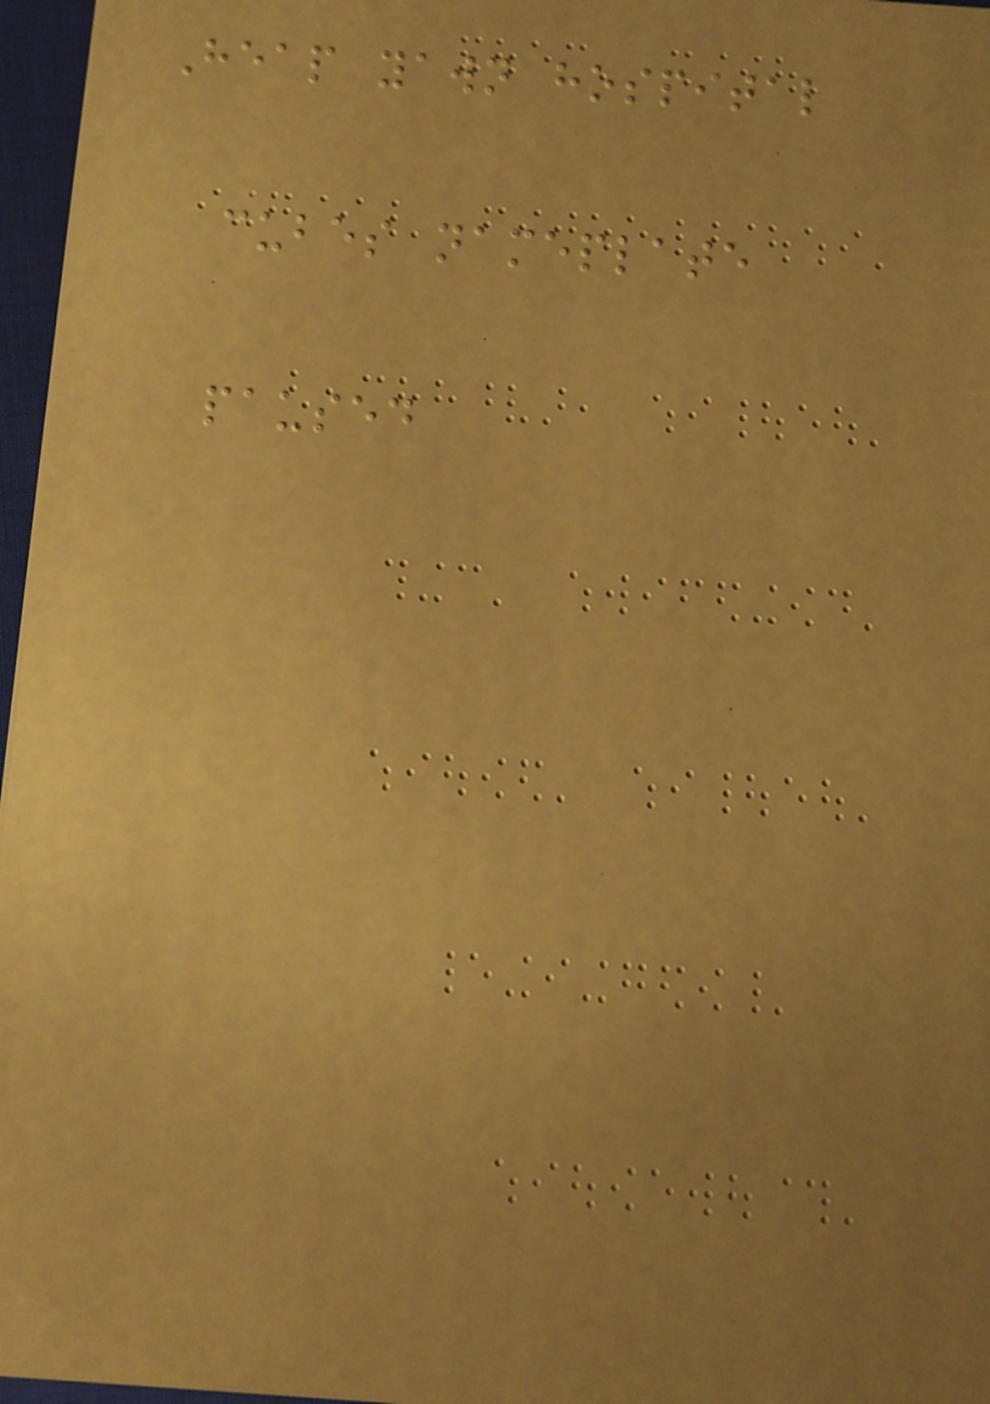Heap yawn hospital
cubes nameplate
paused
